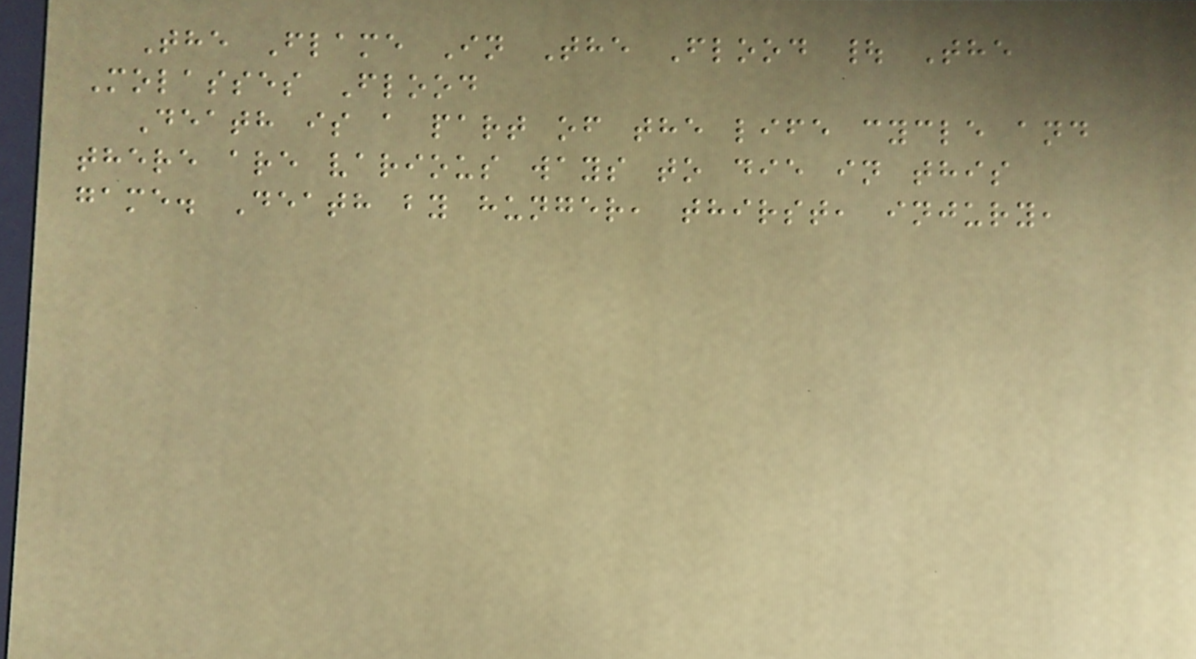The Flame In The Flood | The
Molasses Flood
Death is a part of the life cycle and
there are various ways to die in this
game. Death by hunger, thirst, injury,
